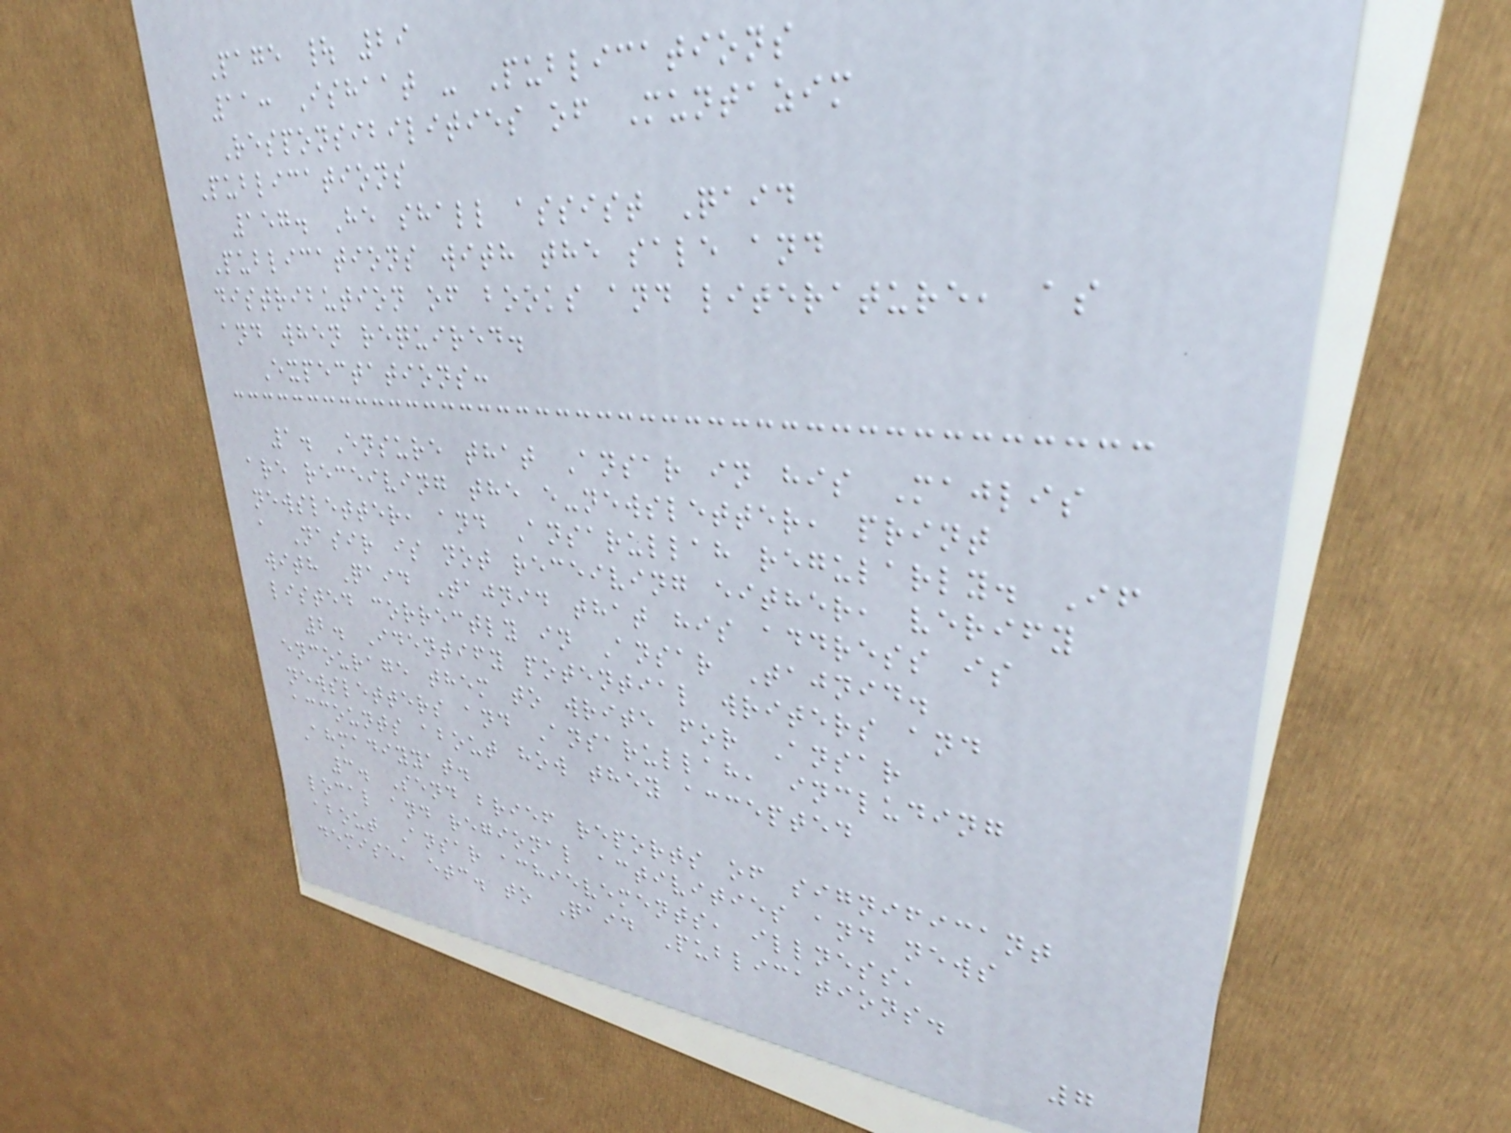Page | 29
11: Ishaat - Publications
Responsibilities of Muntazim
Publications
157. He shall assist Qaid
Publications with the sale and
distribution of books and literature, as
and when required.
Expectations:
1. Ensure that Ansar in his Majlis
are receiving the e-newsletter, print
newsletter, and Ansarullah regularly. If
a Nasir is not receiving either, verify
with Qaid Tajnid that his address is
listed correctly in Ansar Tajnid.
2. Identify potential writers and
encourage them to write for Ansar
newsletters and Ansarullah, including
accounts about how they accepted
Ahmadiyyat.
3. Send brief reports of significant
local and regional activities and news
about Ansar achievements, illness,
demise, etc. to Qaid Publications.
7
